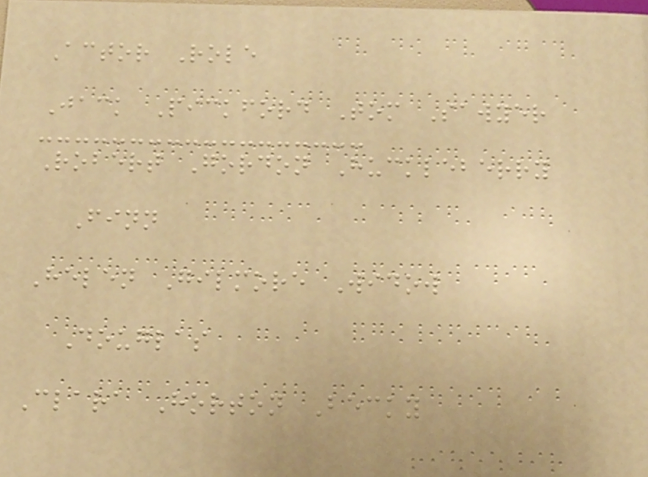Actor Role
Jack Pickford Tom Sawyer
Robert Gordon Huckleberry
Finn
Helen Gilmore Widow
Douglas
Clara Horton Becky
